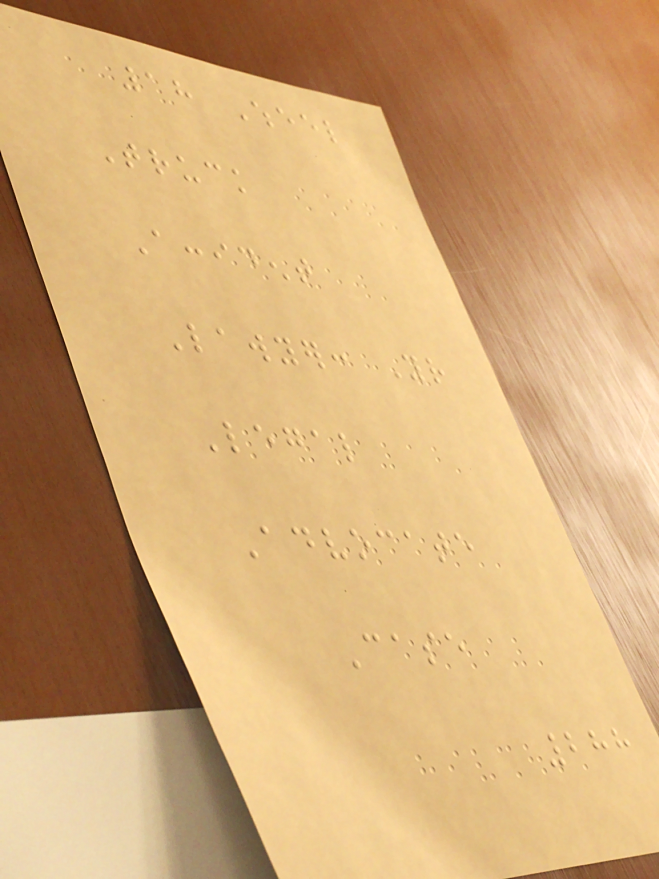18 Wheel
Truck
Accident
Lawyer: Your
Legal
Advocate
Case
288
